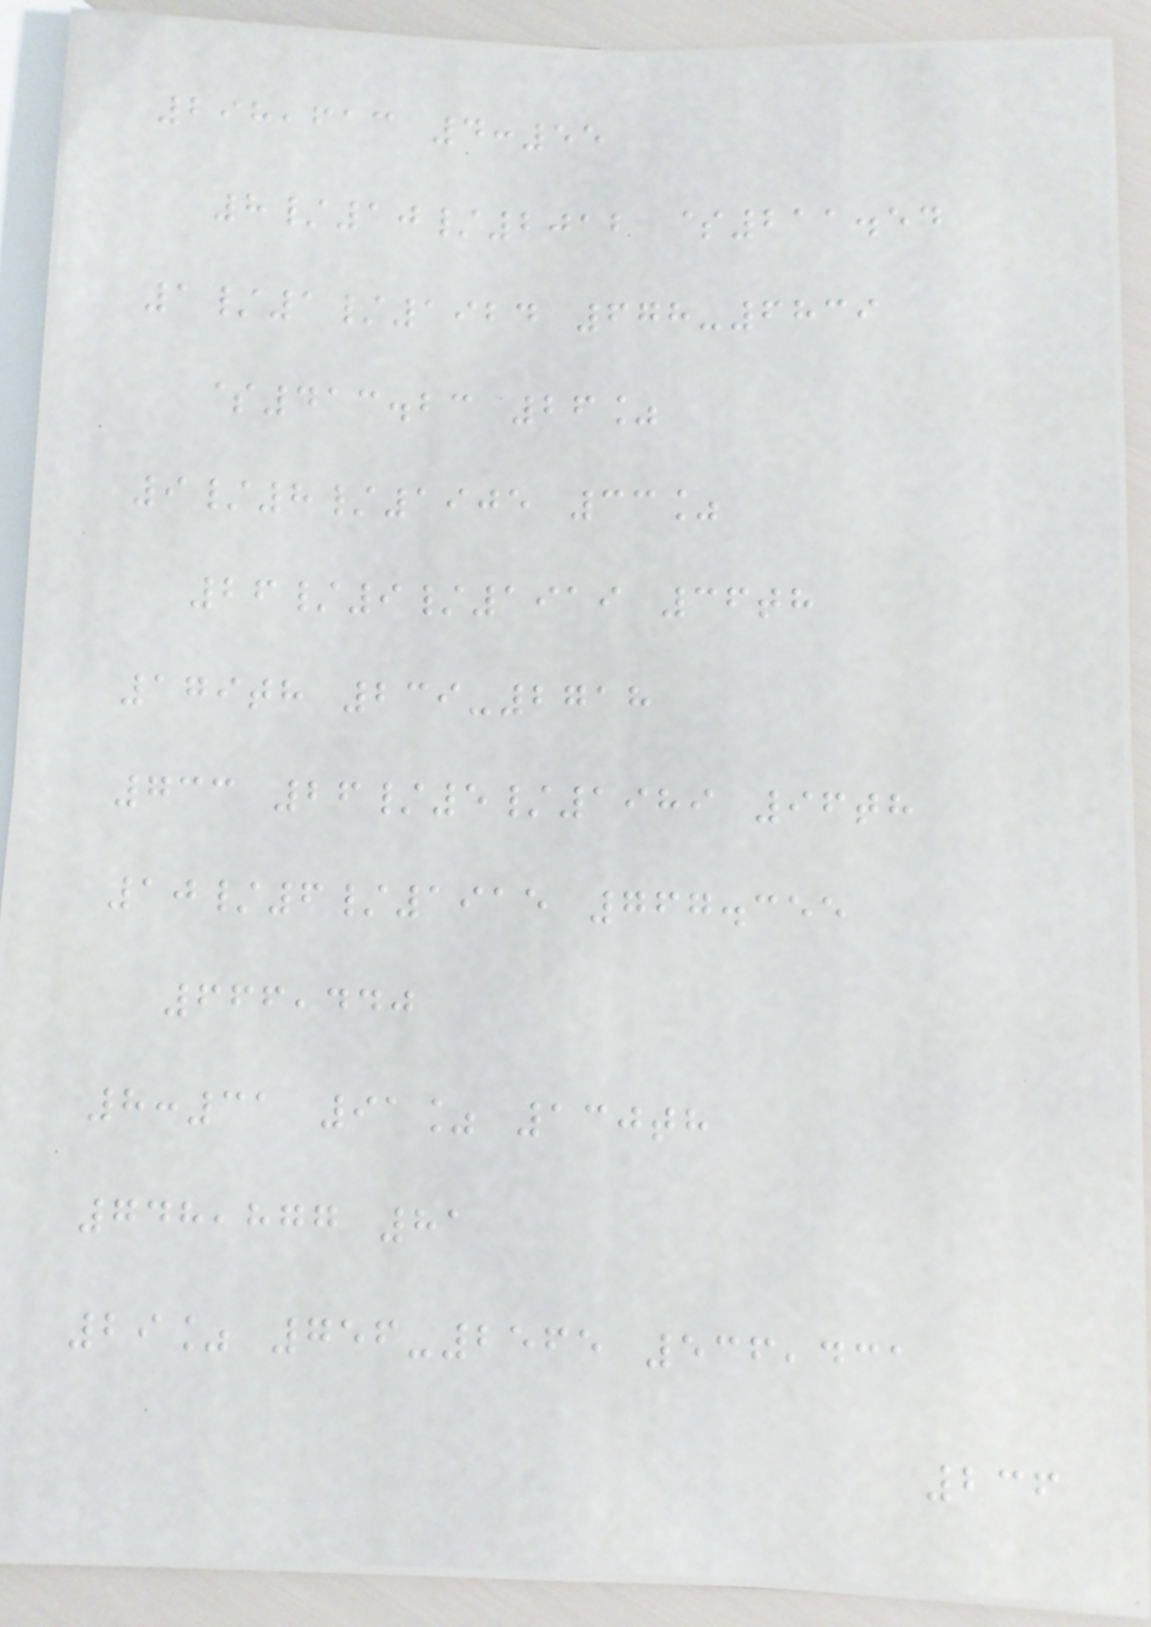298,613 4:55
8/10/2012 $211.54
1/1/1924 678-6839
$413.23 26%
9/8/1905 33%
26/9/1919 36th
179th 239-2718
733 26/5/1989 96th
10/6/1915 767.355
666,440
8:31 91% 130th
748,877 81
29% 756-2565 536,431
236
